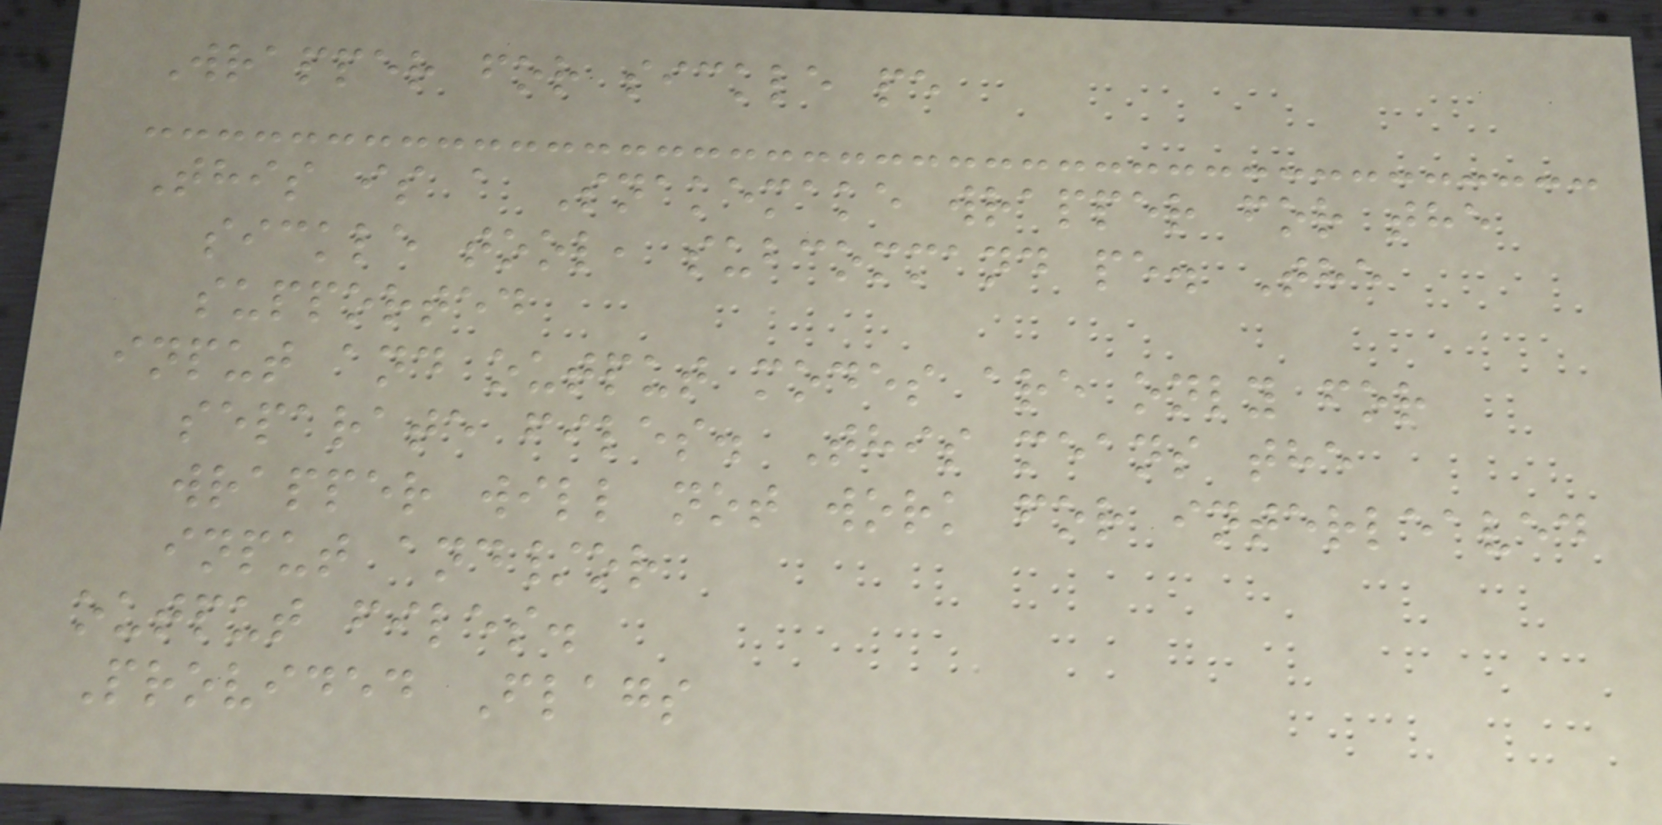Wrapper for sickle pe
This is a Snakemake wrapper for the
sickle tool, subcommand pe. The
supported
input and output modes are only for
separate files. This means the
wrapper will not work for interleaved
input and/or
output files.
Provided Flags
